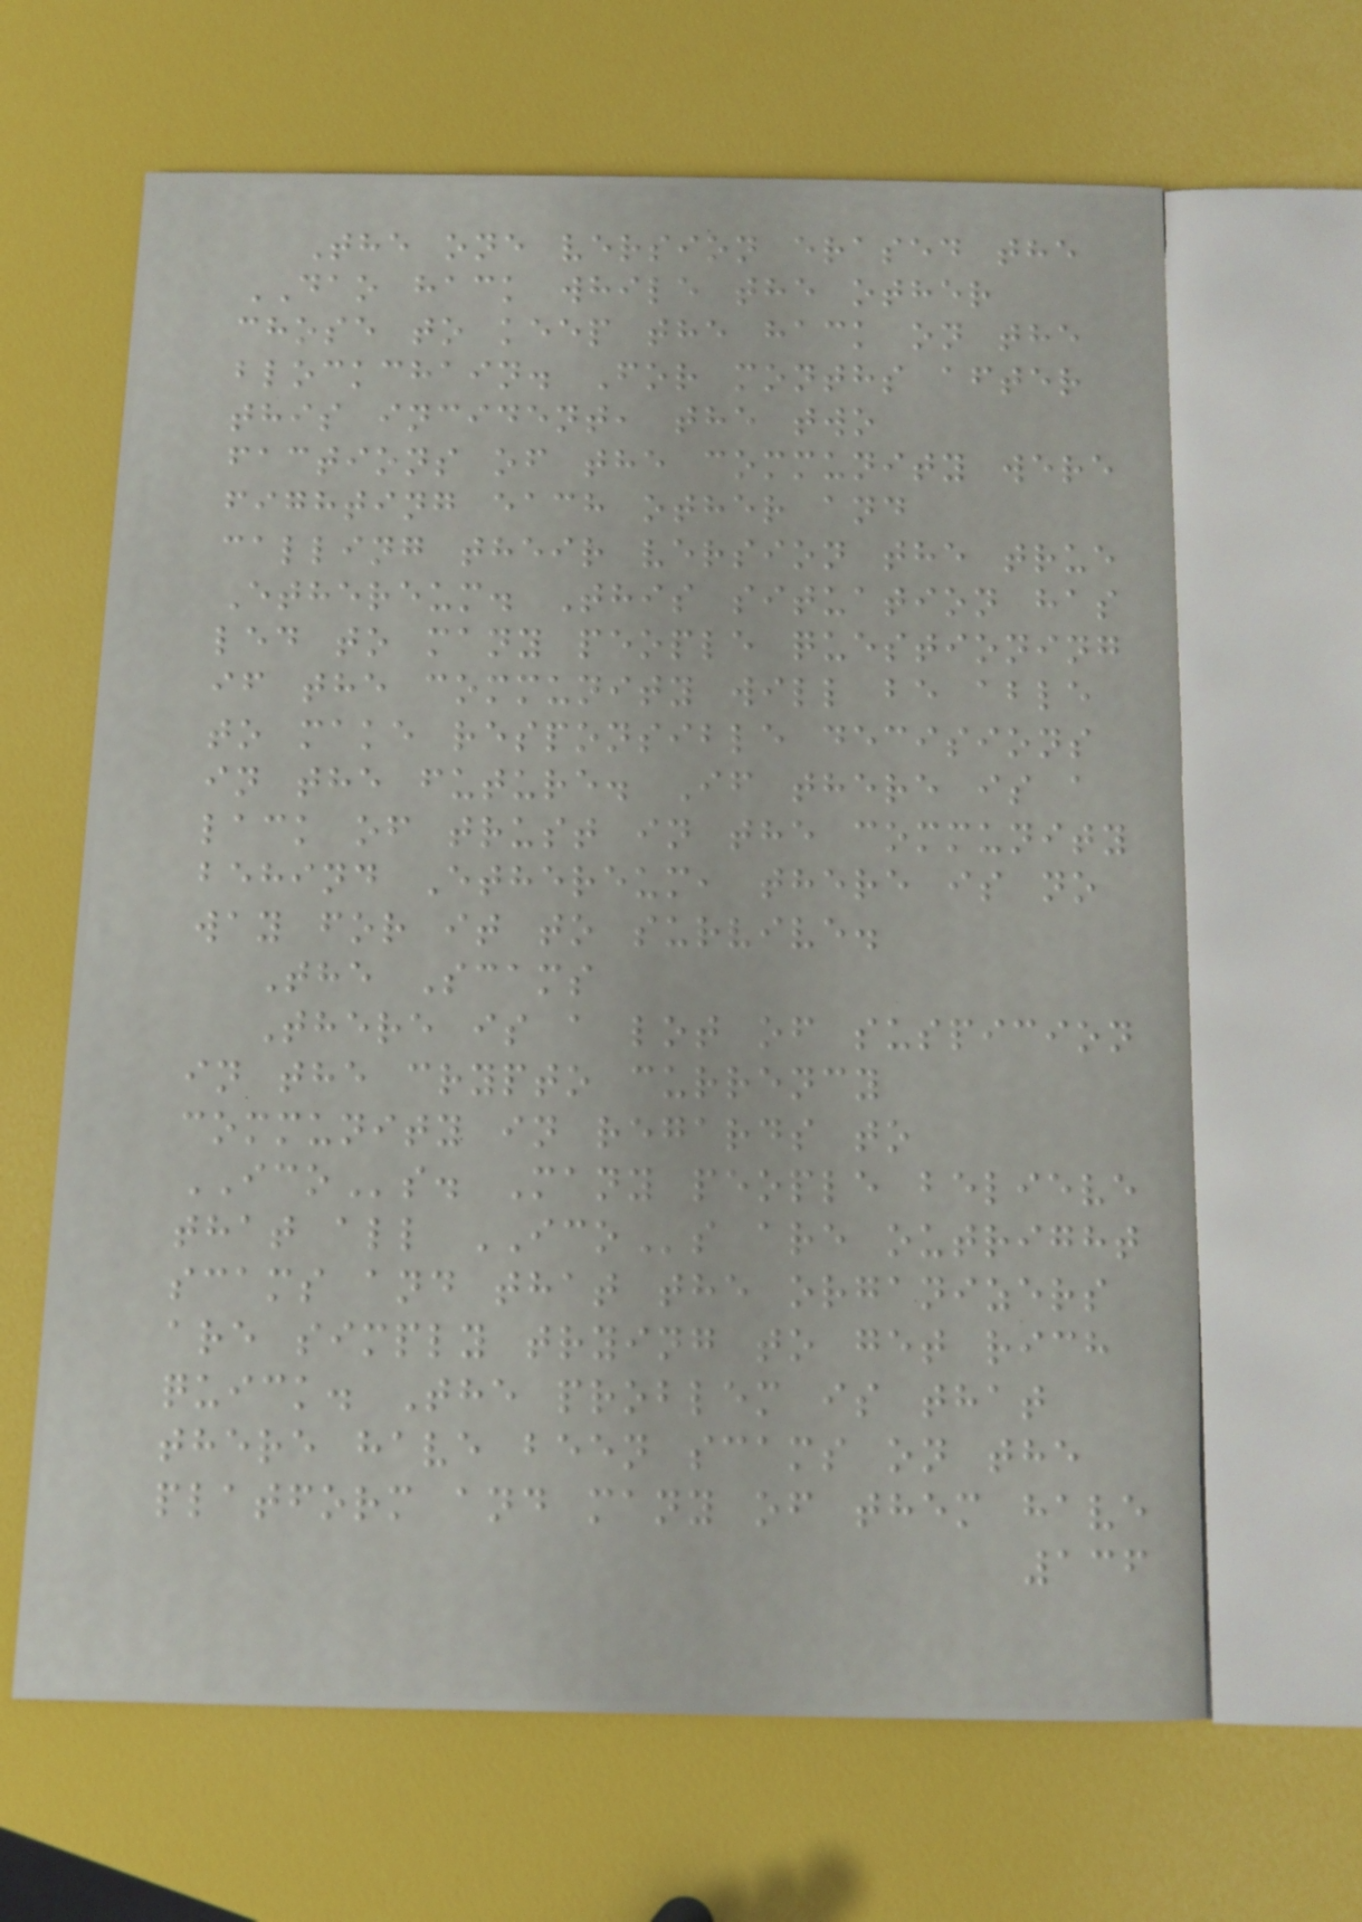The one version erased the
DAO hack while the other
chose to keep the hack on the
blockchain. For months after
this incident, the two
factions of the community were
fighting each other and
calling their version the true
Ethereum. This situation has
led to many people questioning
if the community will be able
to make responsible decisions
in the future. If there is a
lack of trust in the community
behind Ethereum, there is no
way for it to survive.
The Scams
There is a lot of suspicion
in the crypto currency
community in regards to
ICOs. Many people believe
that all ICOs are outright
scams and that the organizers
are simply trying to get rich
quick. The problem is that
there have been scams on the
platform and many of them have
136
